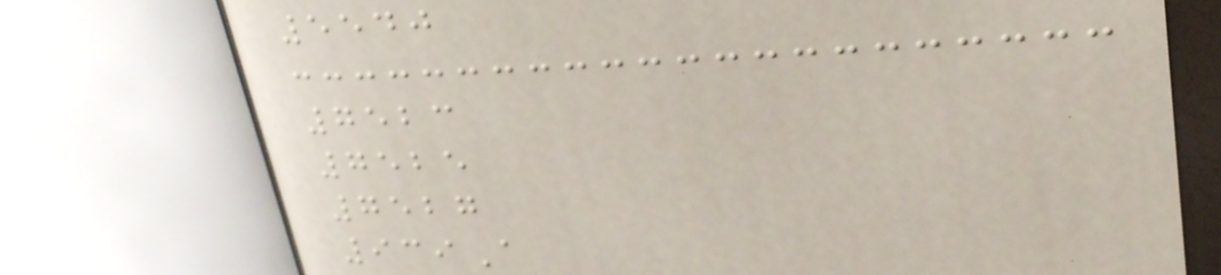5540
7523
7525
7527
939A
